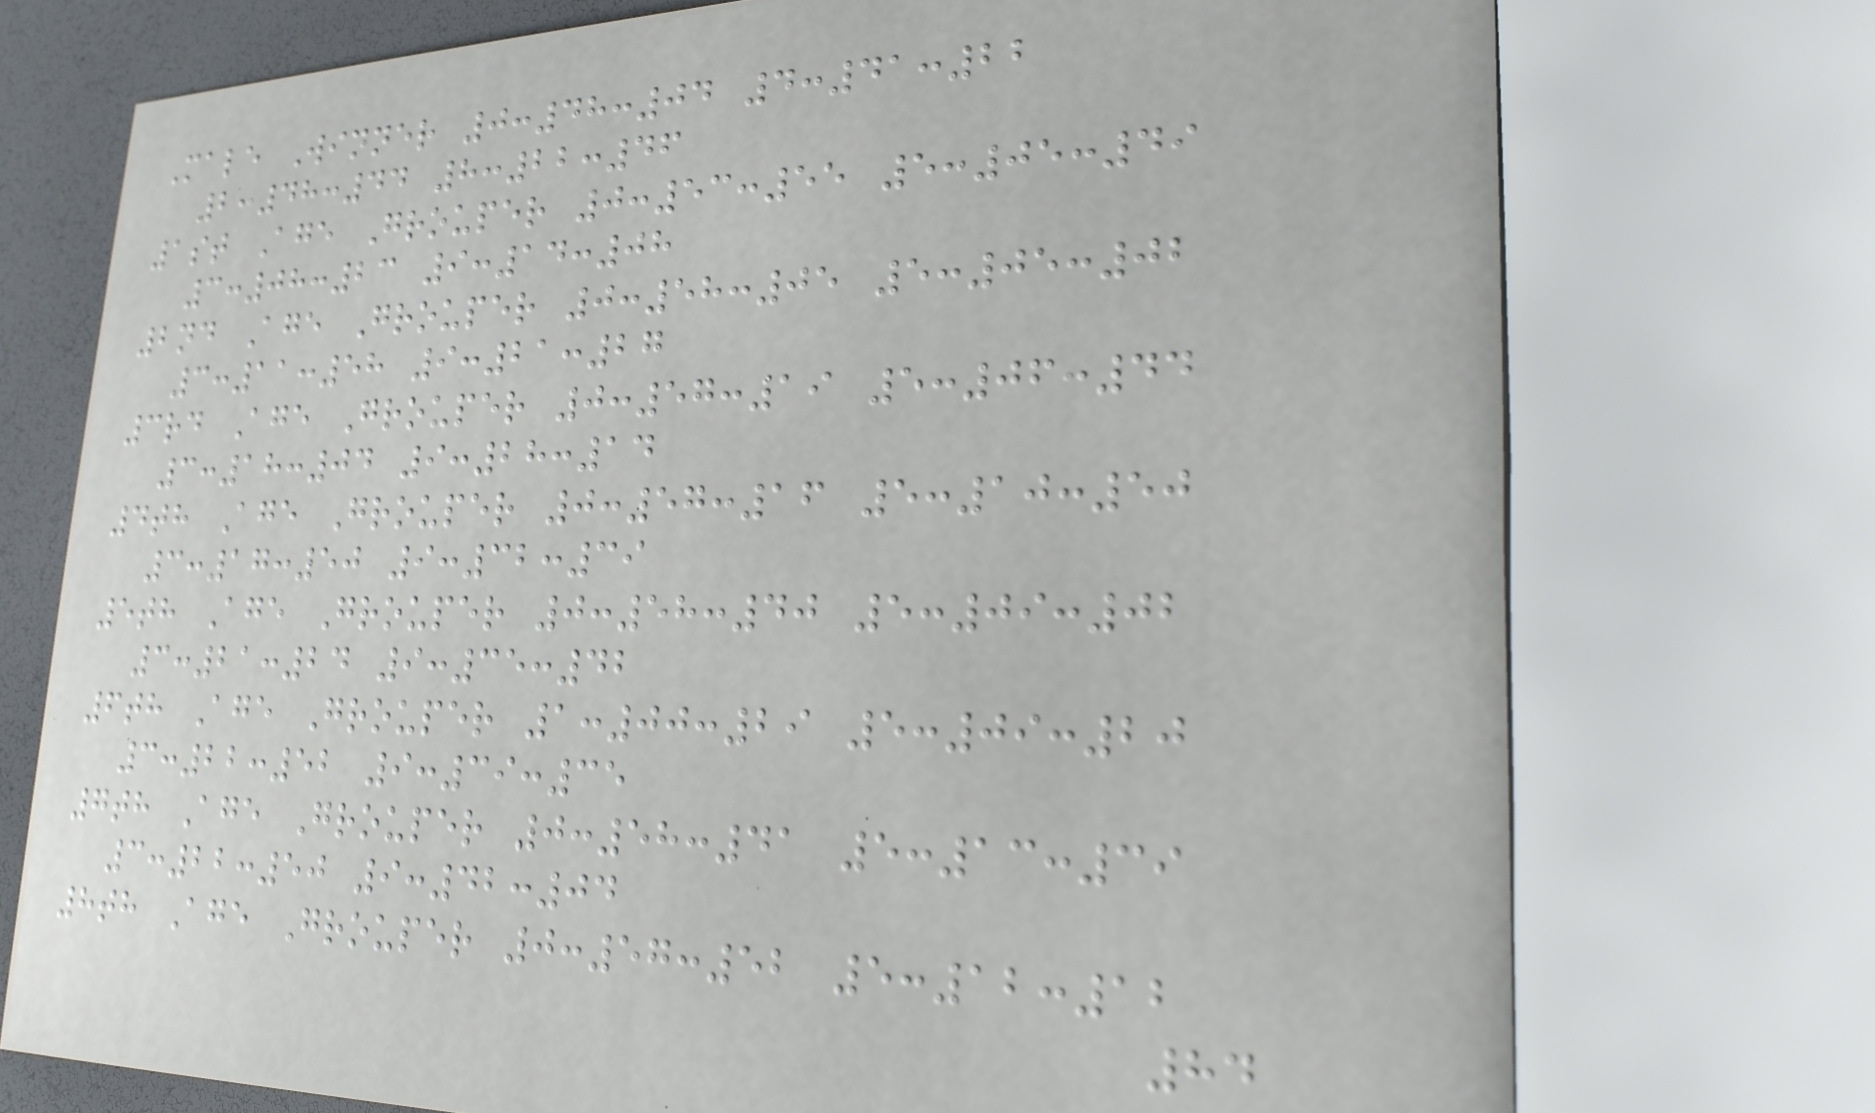Male Winner 0:48:04 4:41:22
2:48:44 8:22:46
1st Age Grouper 0:53:55 5:05:49
3:08:23 9:14:08
2nd Age Grouper 0:58:05 5:05:02
3:11:58 9:21:27
3rd Age Grouper 0:57:19 5:06:44
3:18:04 9:28:14
4th Age Grouper 0:57:16 5:10:50
3:17:50 9:32:39
5th Age Grouper 0:58:40 5:09:02
3:21:24 9:35:42
6th Age Grouper 1:00:29 5:09:20
3:22:52 9:39:35
7th Age Grouper 0:58:41 5:13:39
3:22:50 9:42:04
8th Age Grouper 0:57:52 5:12:12
84
